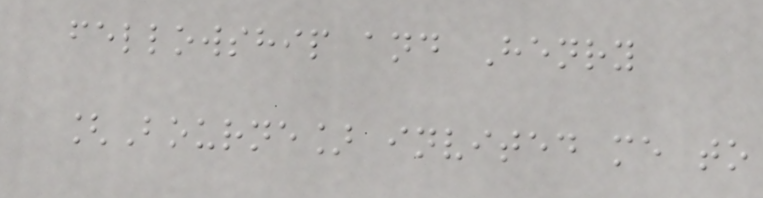fellowship and Henry
[Bourne] invited me to
